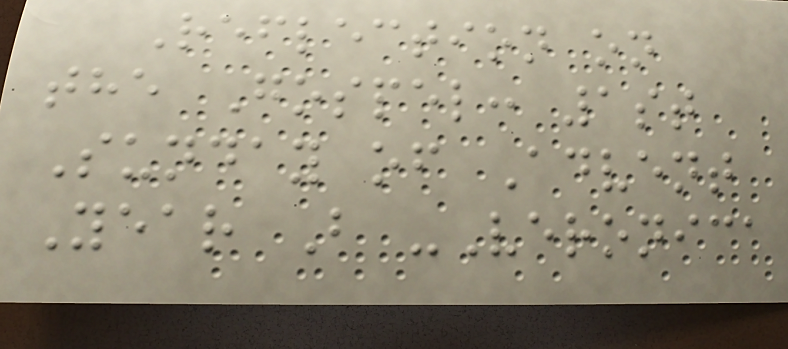Reflection on
the Gospel: 1st
Sunday of Advent
Year B -Veronica
